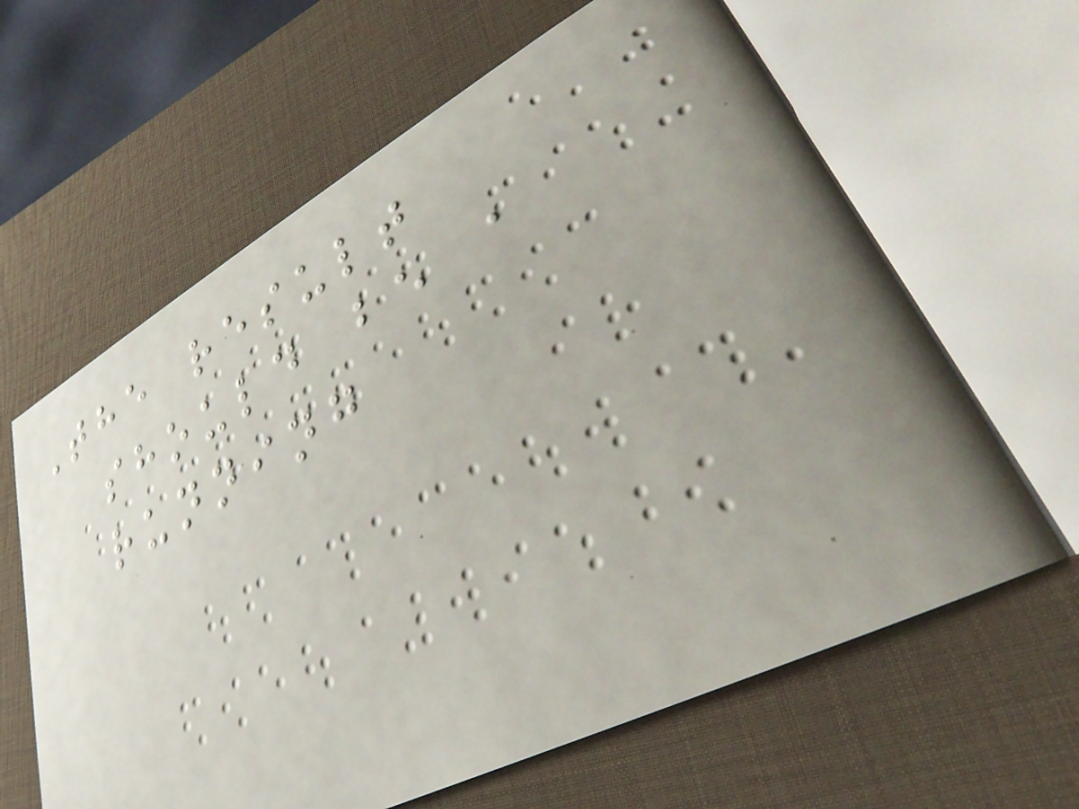The result
should be a
running
